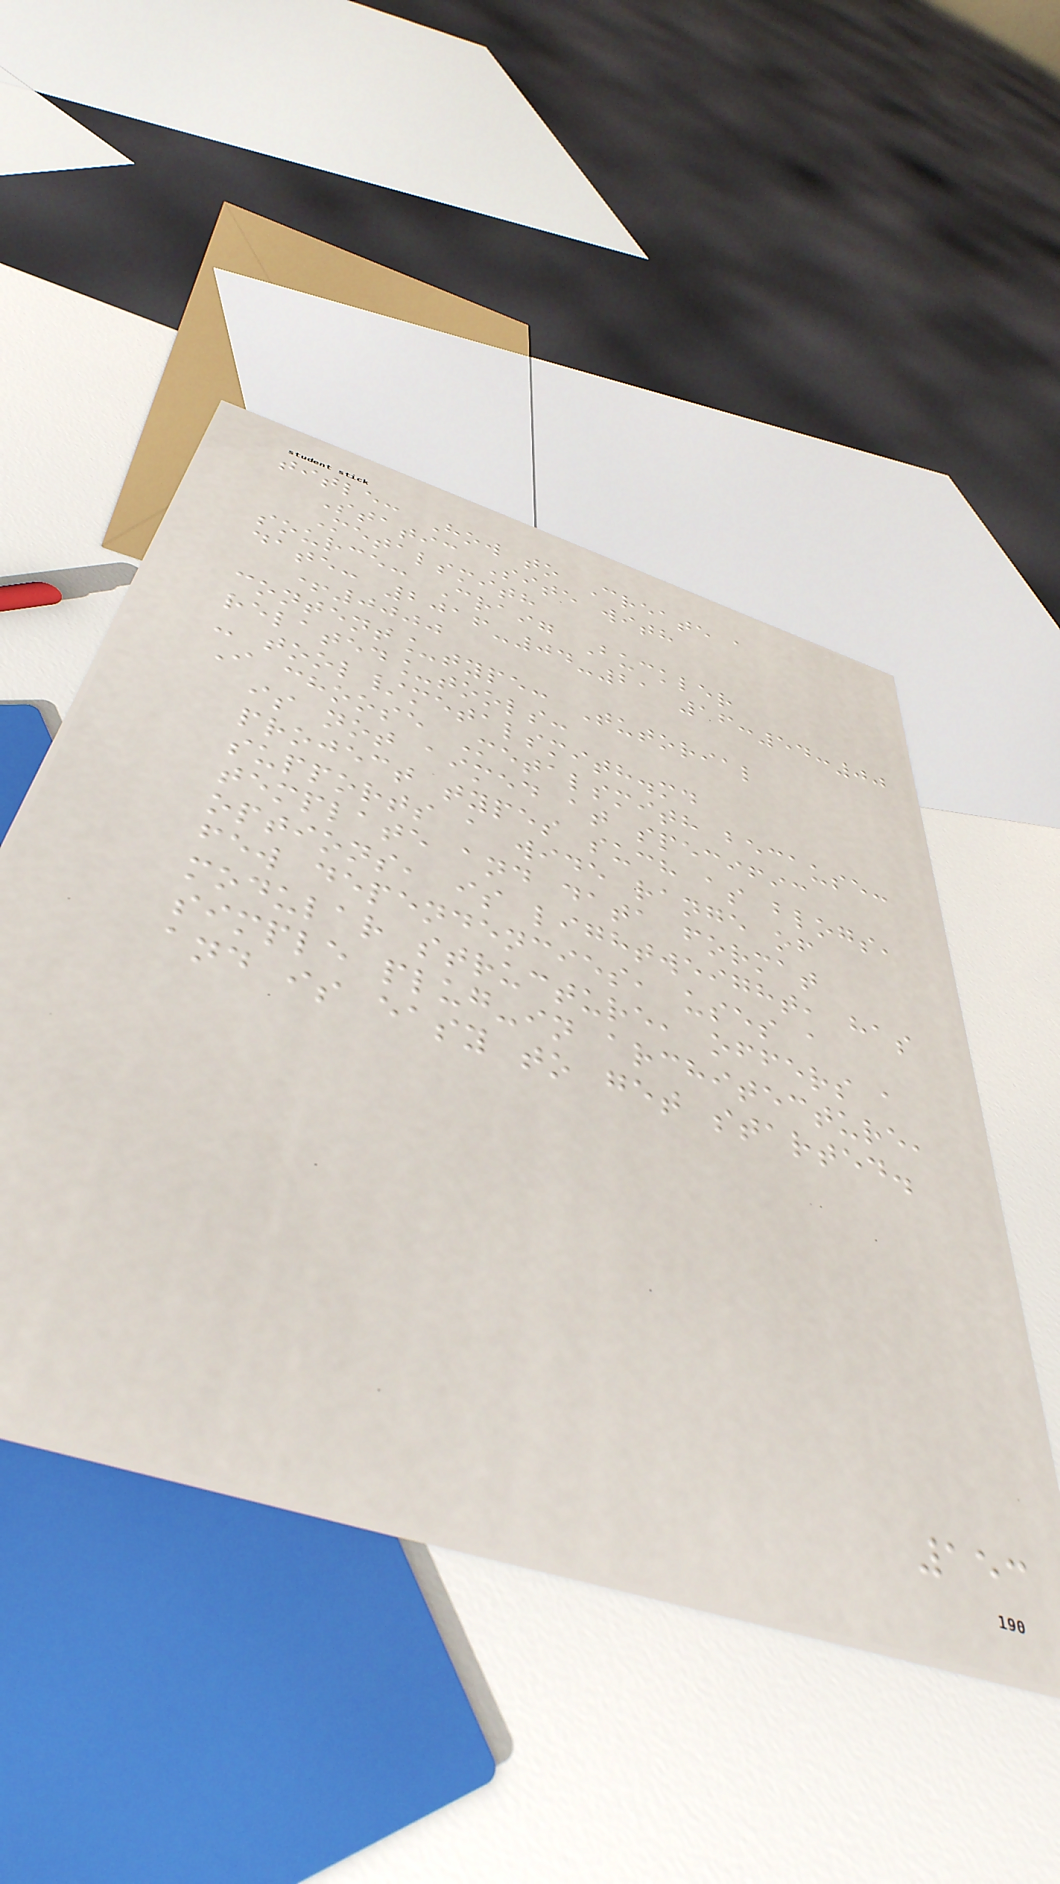title: How to Create a
Static Site with
Metalsmith
source: Craig Buckler
date: 2016-04-21 16:54:00
+0000
content_type: Tutorial
related_tools:
- tool/metalsmith.md
I choose Metalsmith because:
is not aimed at specific
project types such as blogs,
supports a wide range of
template and data format
options, is lightweight, has
few dependencies, uses a
modular structure, offers a
simple plug-in architecture,
and is easy to get started.
153
